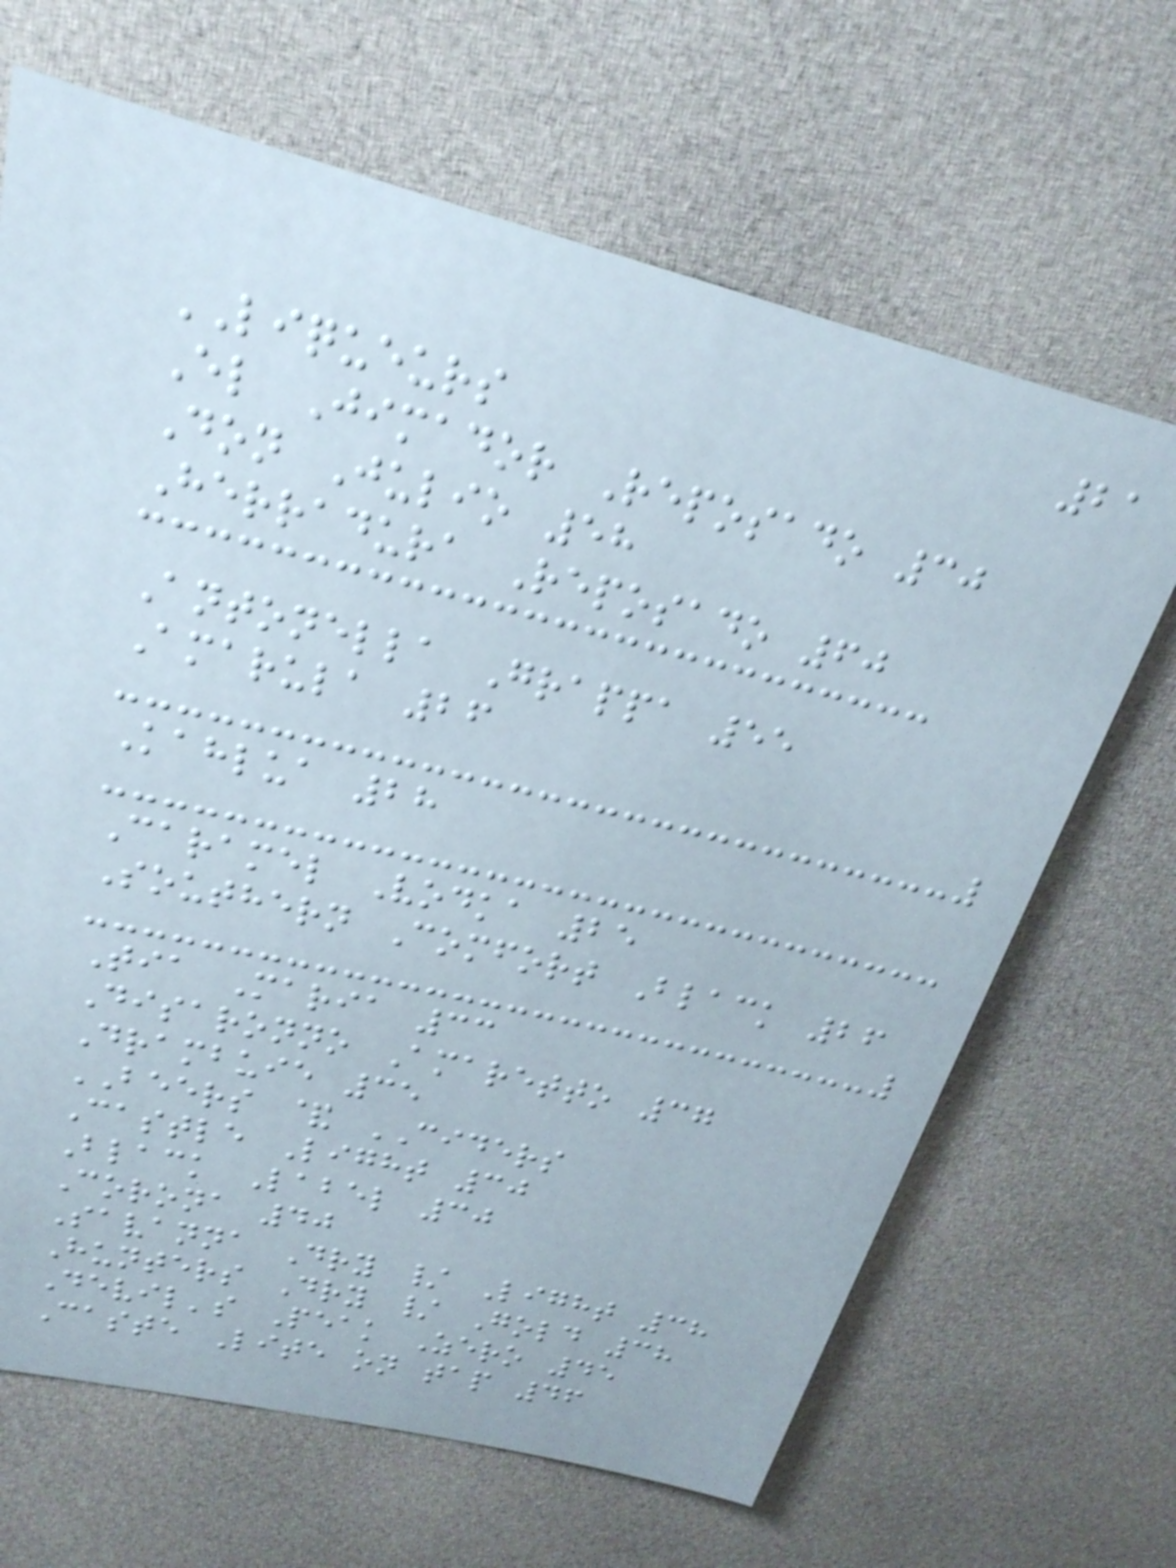21
LIQUEURS
El Jimador Reposado 30
Don Julio 58
Herradura Reposado 60
Antonella Grappa 55
Amarula 26
Kahlua 28
Caramel Vodka 25
Southern Comfort Black 26
Tia Maria 33
Disaronno Amaretto 37
Drambuie 35
BEERS & CIDERS
Castle Light 30
Black Label 30
Corona 40
Savanna Dry / Light 38
Hunters Dry / Gold 38
Devil's Peak Zero 45
Caste Lite on tap 46
